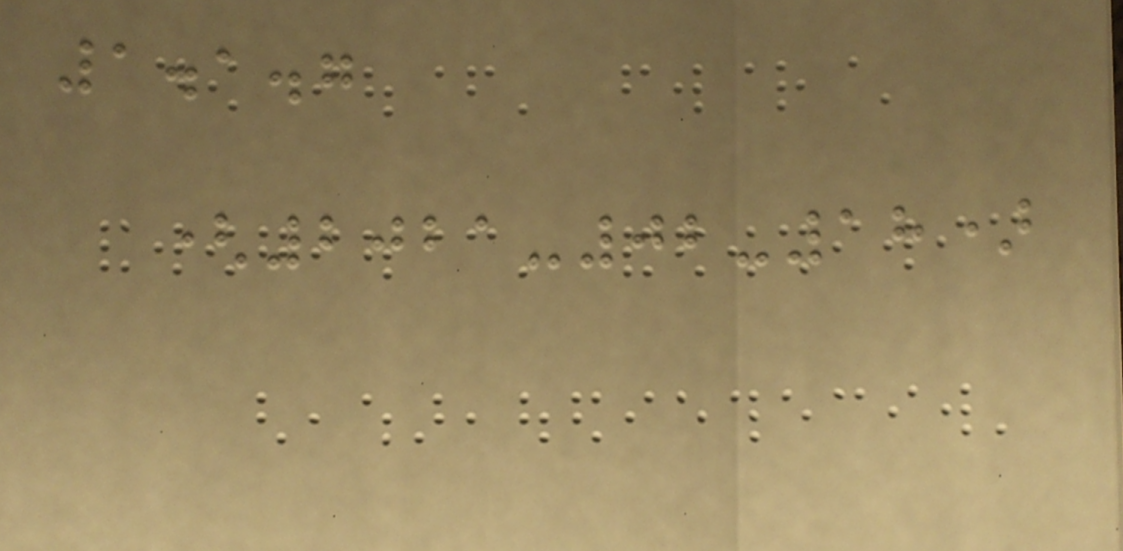1.1.7
(2021-02-18)
